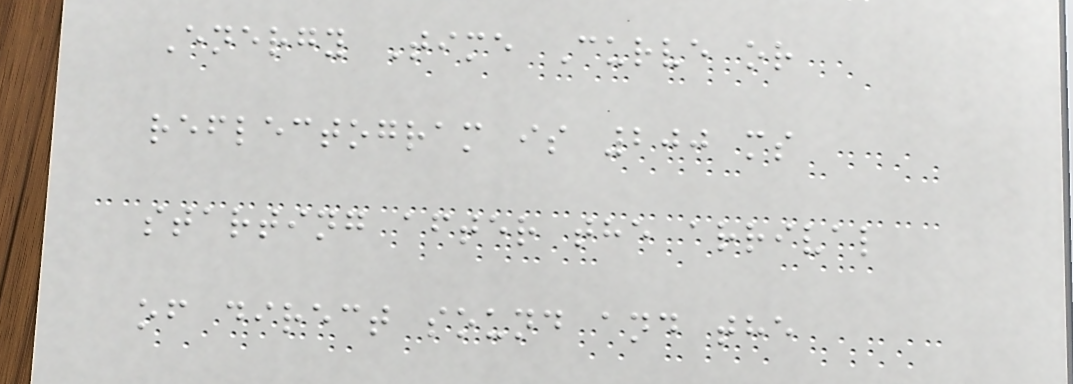Energy Time Curve or
reflectogram is 200 ms
starting after the arrival
of direct sound and the
